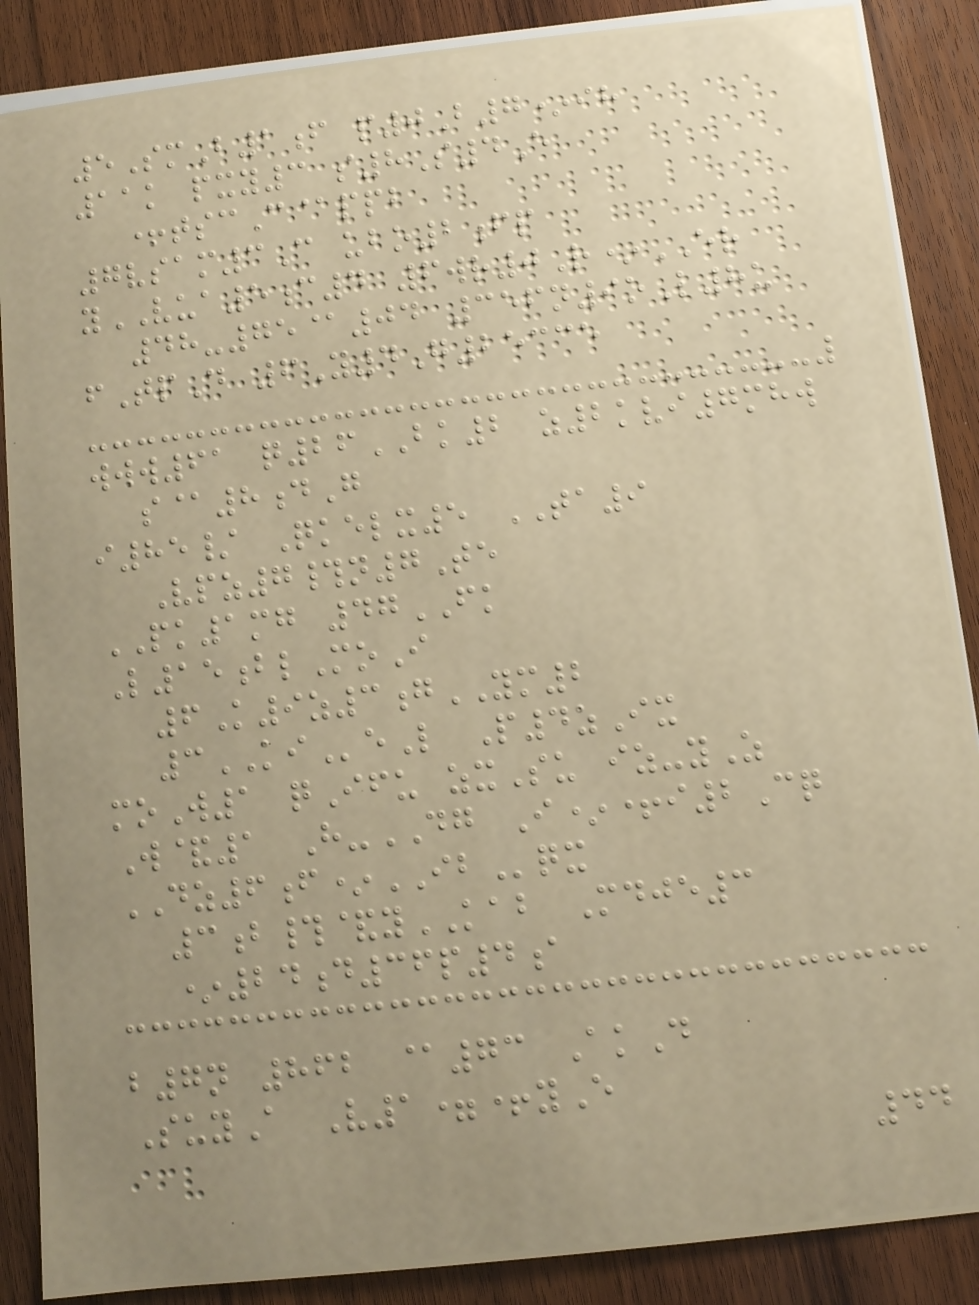5SmB1f p0B7*ih
11k pxy3 s8S4E
+tscC@ppb
7vsam3C ubo2fp
yVUA5c4 6wr0R*ER
48-75@04 356n9oL8u
fTpD 6Y4G25335
www61 q26BK2 z2kvi7mhw
s@8dG
i85/ Qkelx5 TA9
Vpz7#n7Te
PK1mg 47FK
L15blMoI
6K9z3gYM2
3KIeL P4zIx
moW1 qIfu zxSu iz-yZ
W&1 H-DG I*+i2Cq
DZ6f*IBqx
3b#&yKAB Mdje3
*24d36p4a
b7n 862 @73 AkD
SuyA V1=+yE
44
